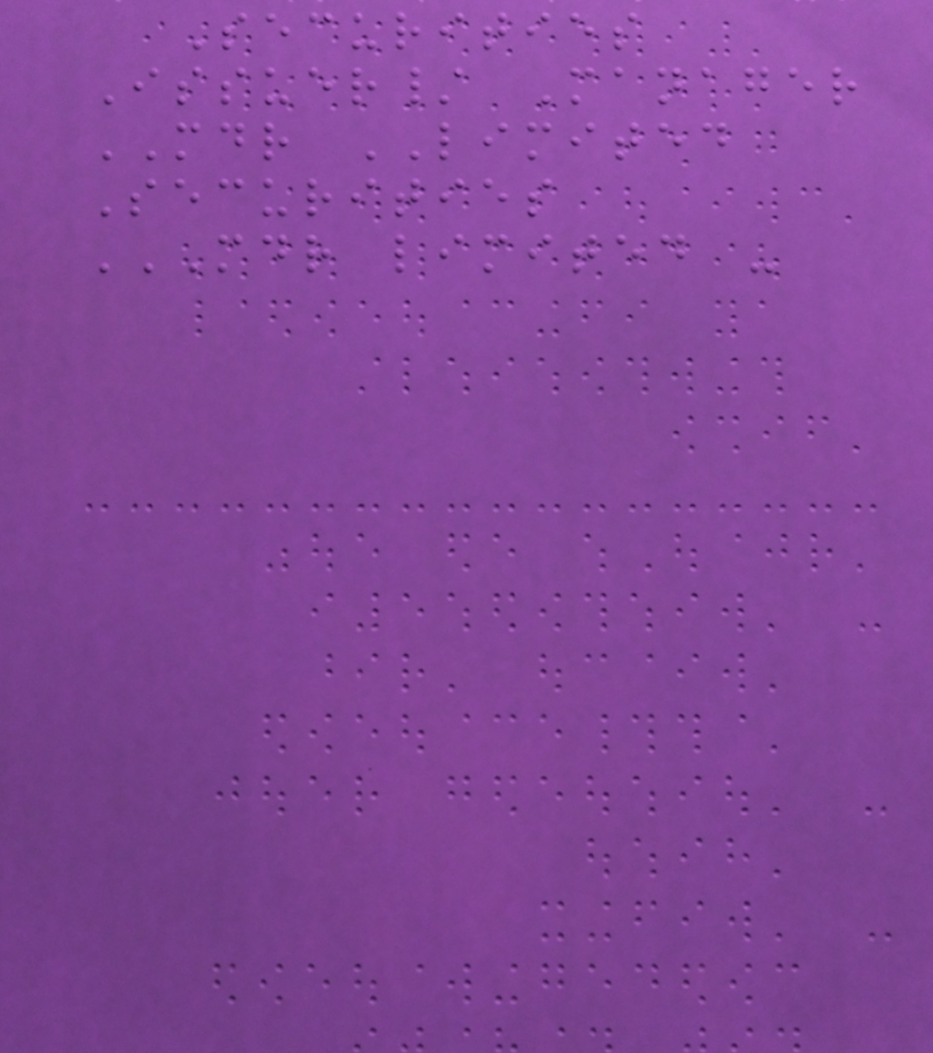Securities
Issuer/ Manager
MDR LIMITED
Securities
MDR LIMITED -
